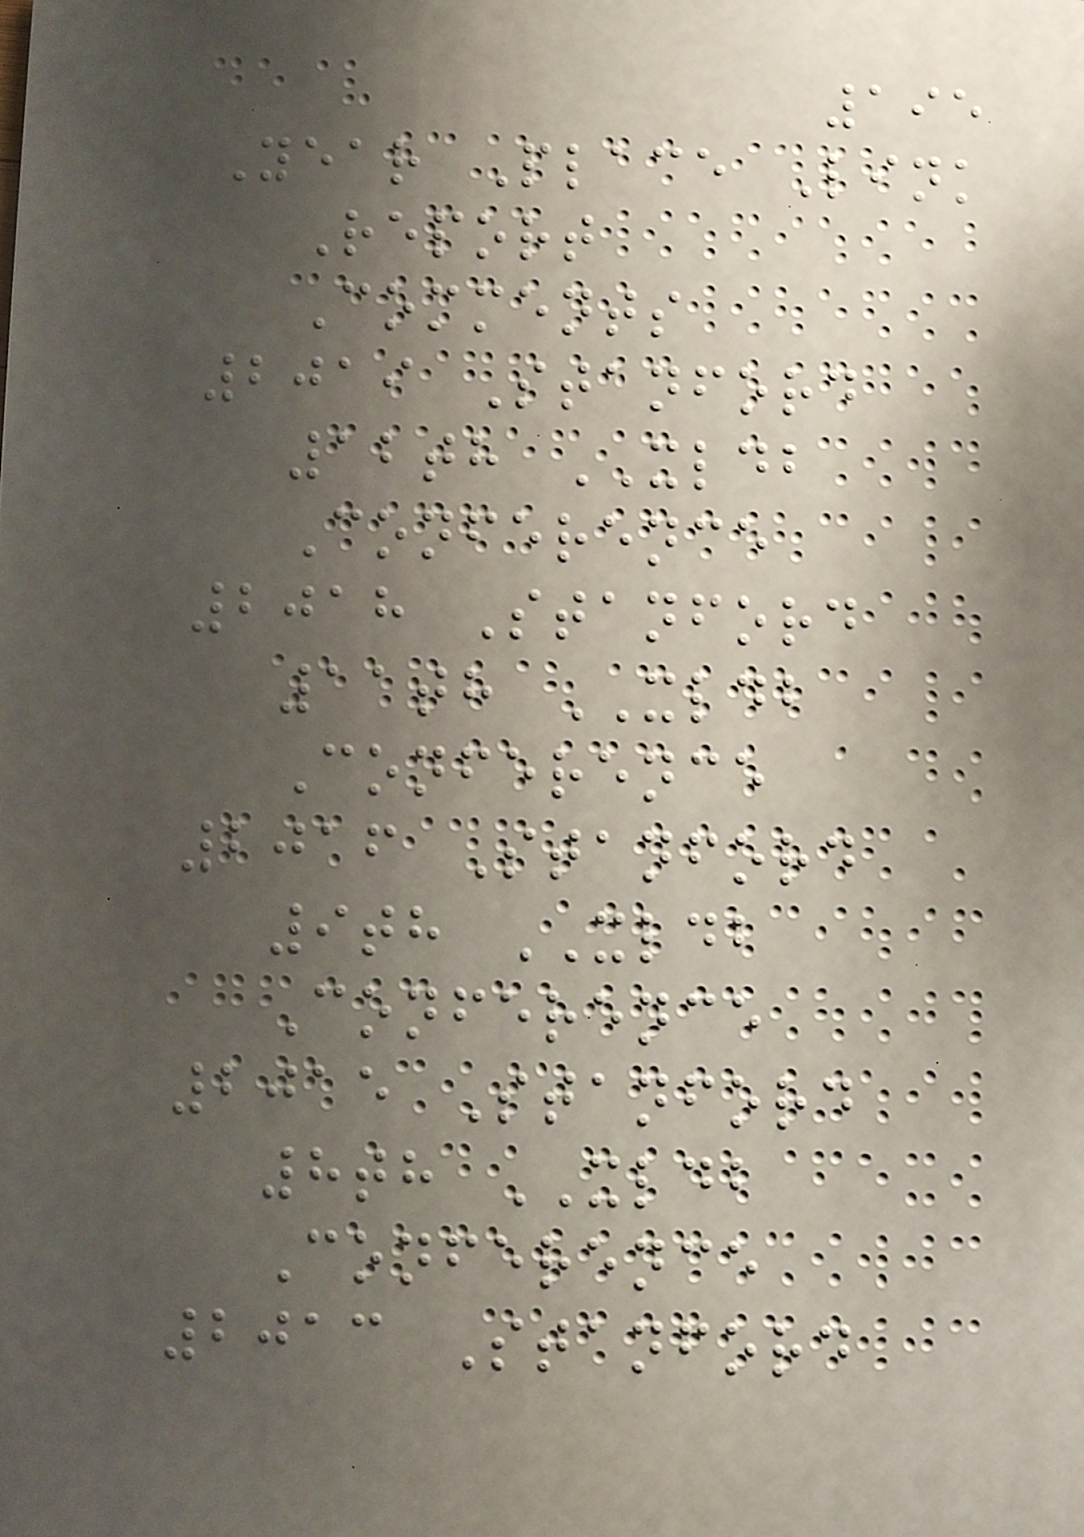195
Year Place Link
Report
Comments
2019 Stanford
12th XLDB
Conference
2018 Stanford
11th XLDB
Conference
2016 Stanford
9th XLDB
Conference
2015 Stanford
8th XLDB
Conference
2013 Stanford
